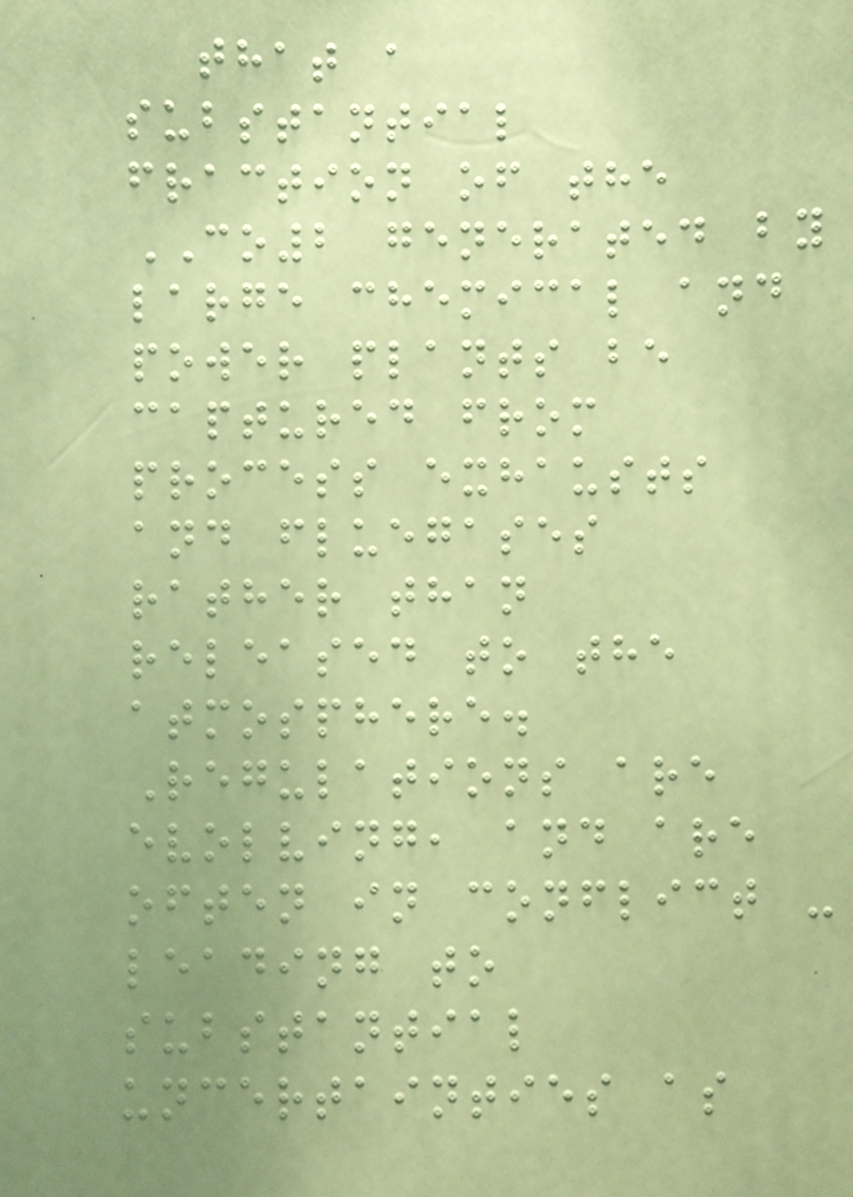that a
substantial
fraction of the
CO2 generated by
large chemical and
power plants be
captured from
process exhausts
and fluegases
rather than
released to the
atmosphere.
Regulations are
evolving, and are
often in conflict -
leading to
substantial
uncertainties as
